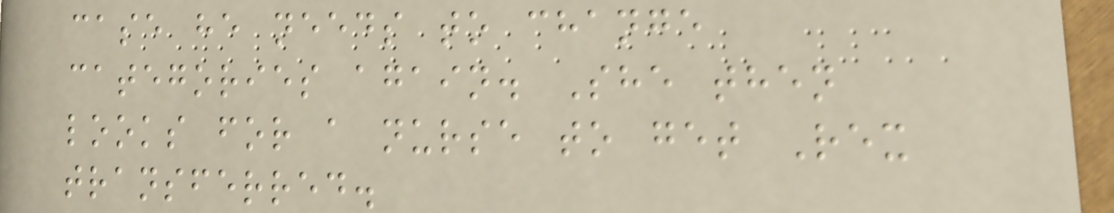case he needs to change
categories again. She then
looks for a nurse to get Rex
transferred.
